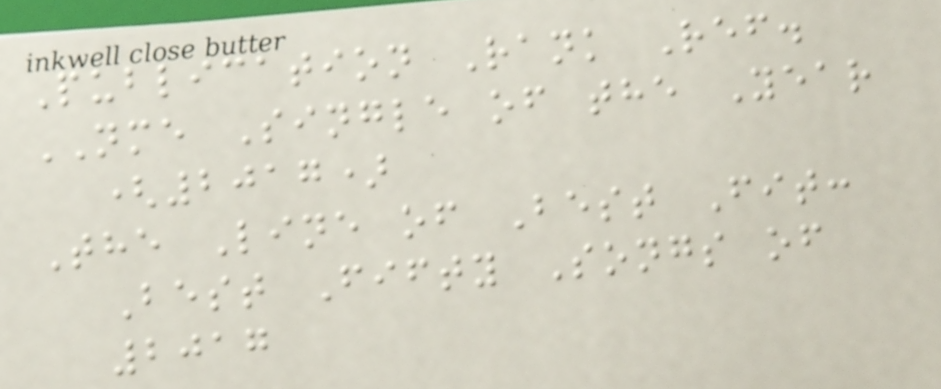Publication Rank Ref.
NME Single of the Year
(2017)
The Line of Best Fit:
Best Fifty Songs of
2017
